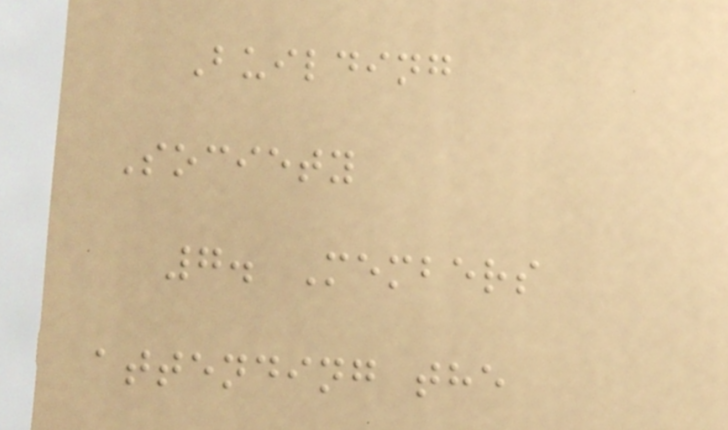Building
Society
7. Members
attending the
